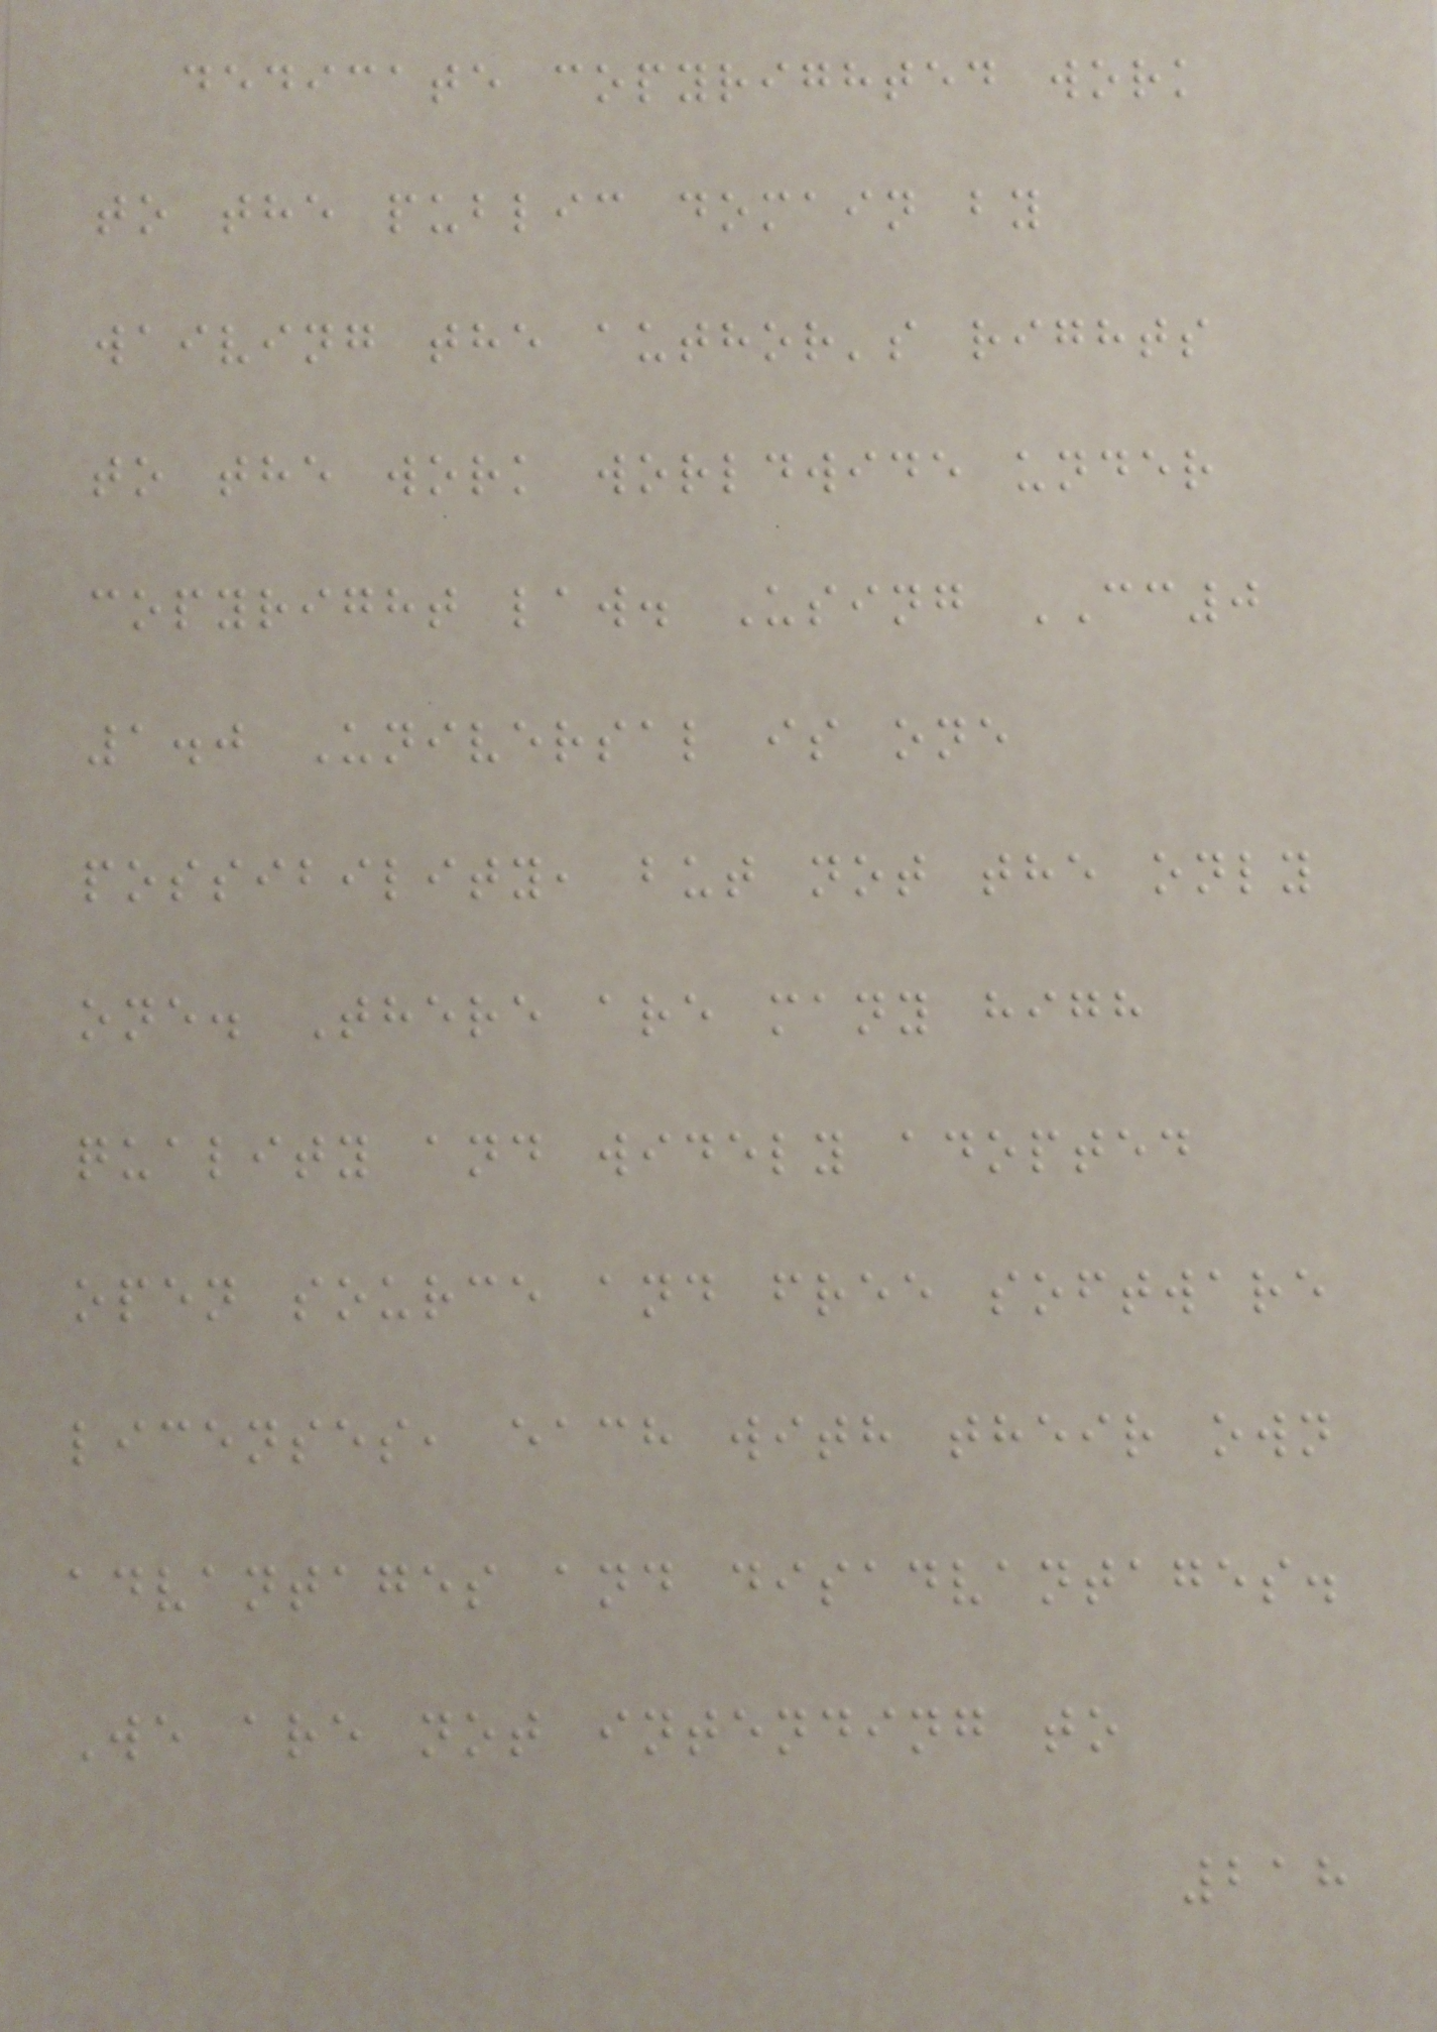dedicate copyrighted work
to the public domain by
waiving the author's rights
to the work worldwide under
copyright law. Using CC0
1.0 Universal is one
possibility, but not the only
one. There are many high
quality and widely adopted
open source and free software
licenses, each with their own
advantages and disadvantages.
We are not intending to
218
